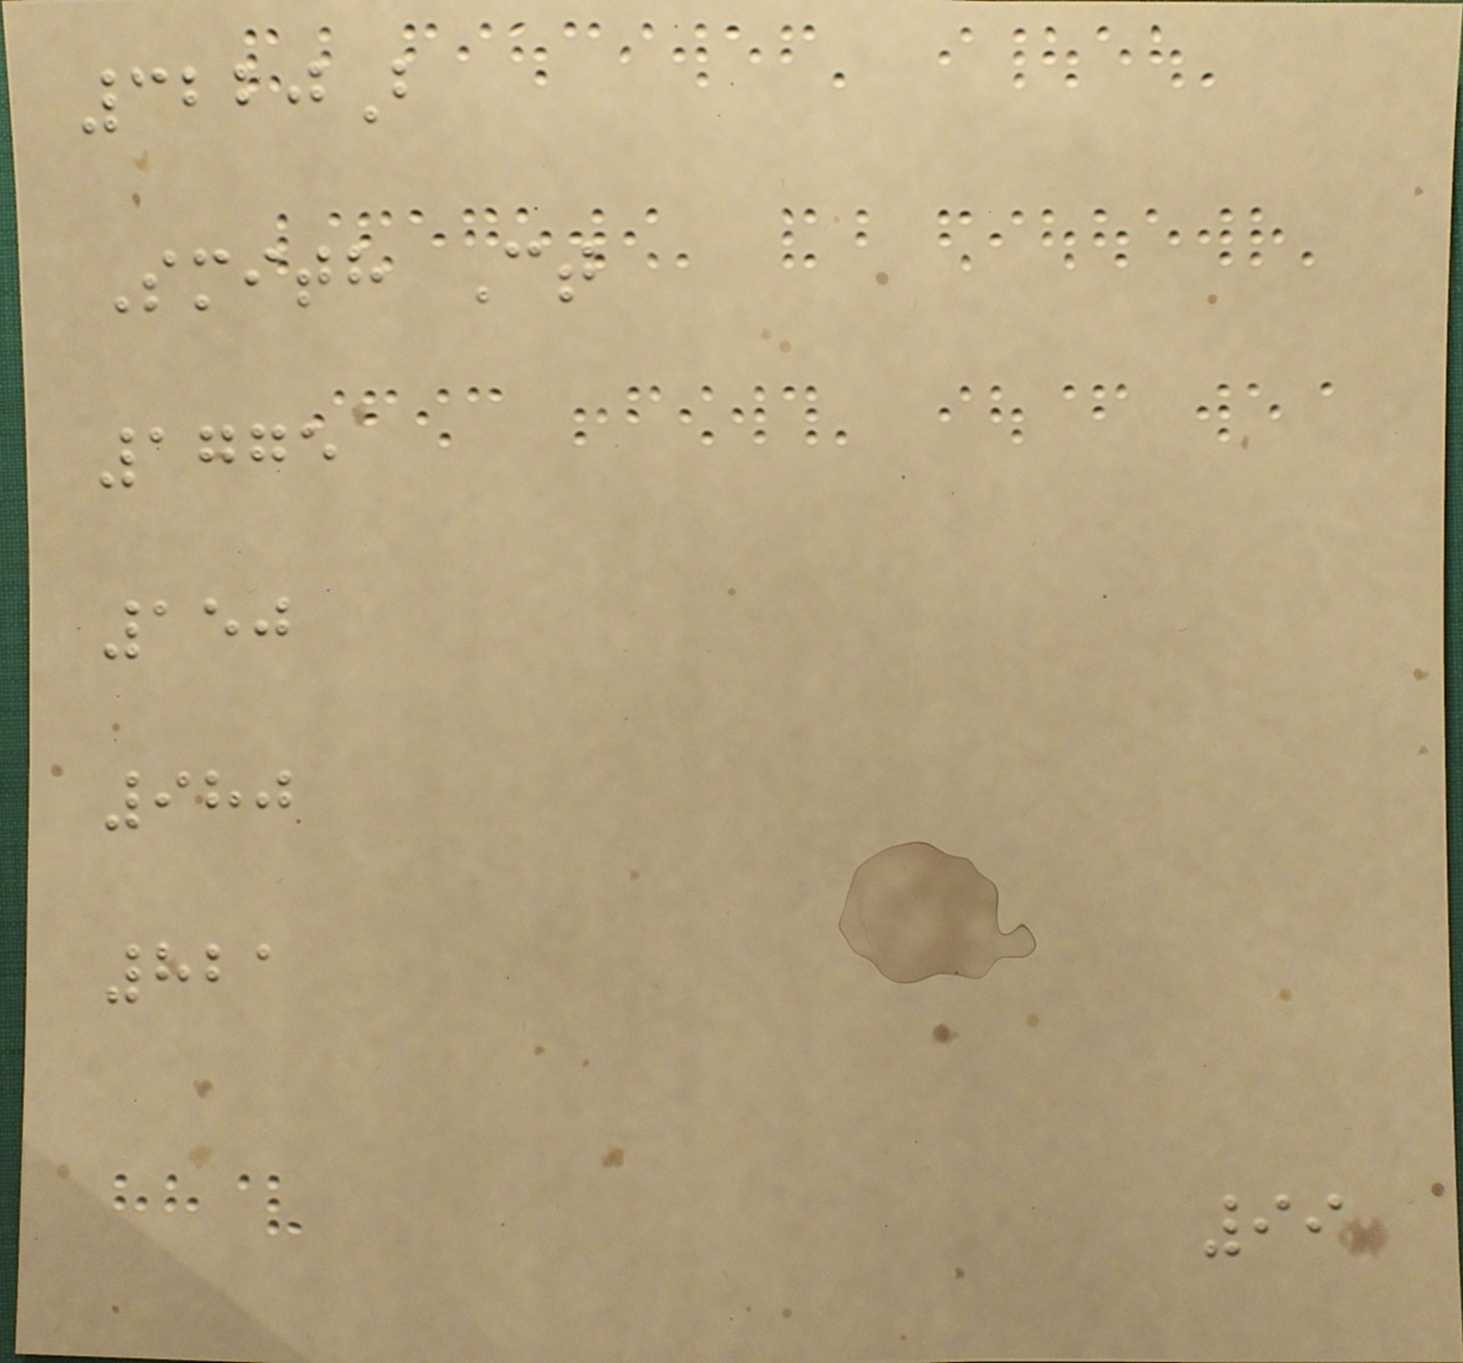3220B
Smith Ct
1775
150
980
821
99
